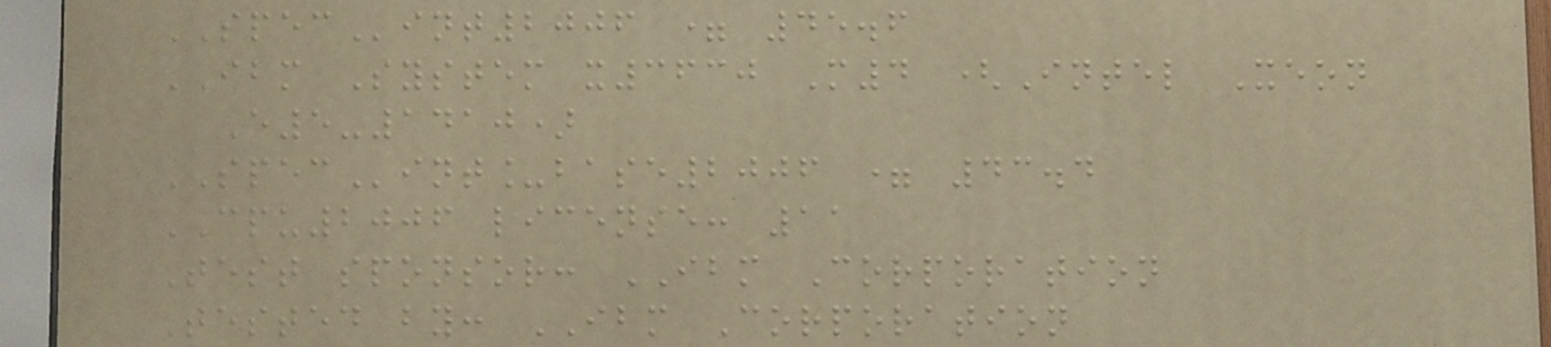SPECint2006 = 45.6
IBM System x3630 M4 (Intel Xeon
E5-1410)
SPECint_base2006 = 43.4
CPU2006 license: 11
Test sponsor: IBM Corporation
Tested by: IBM Corporation
